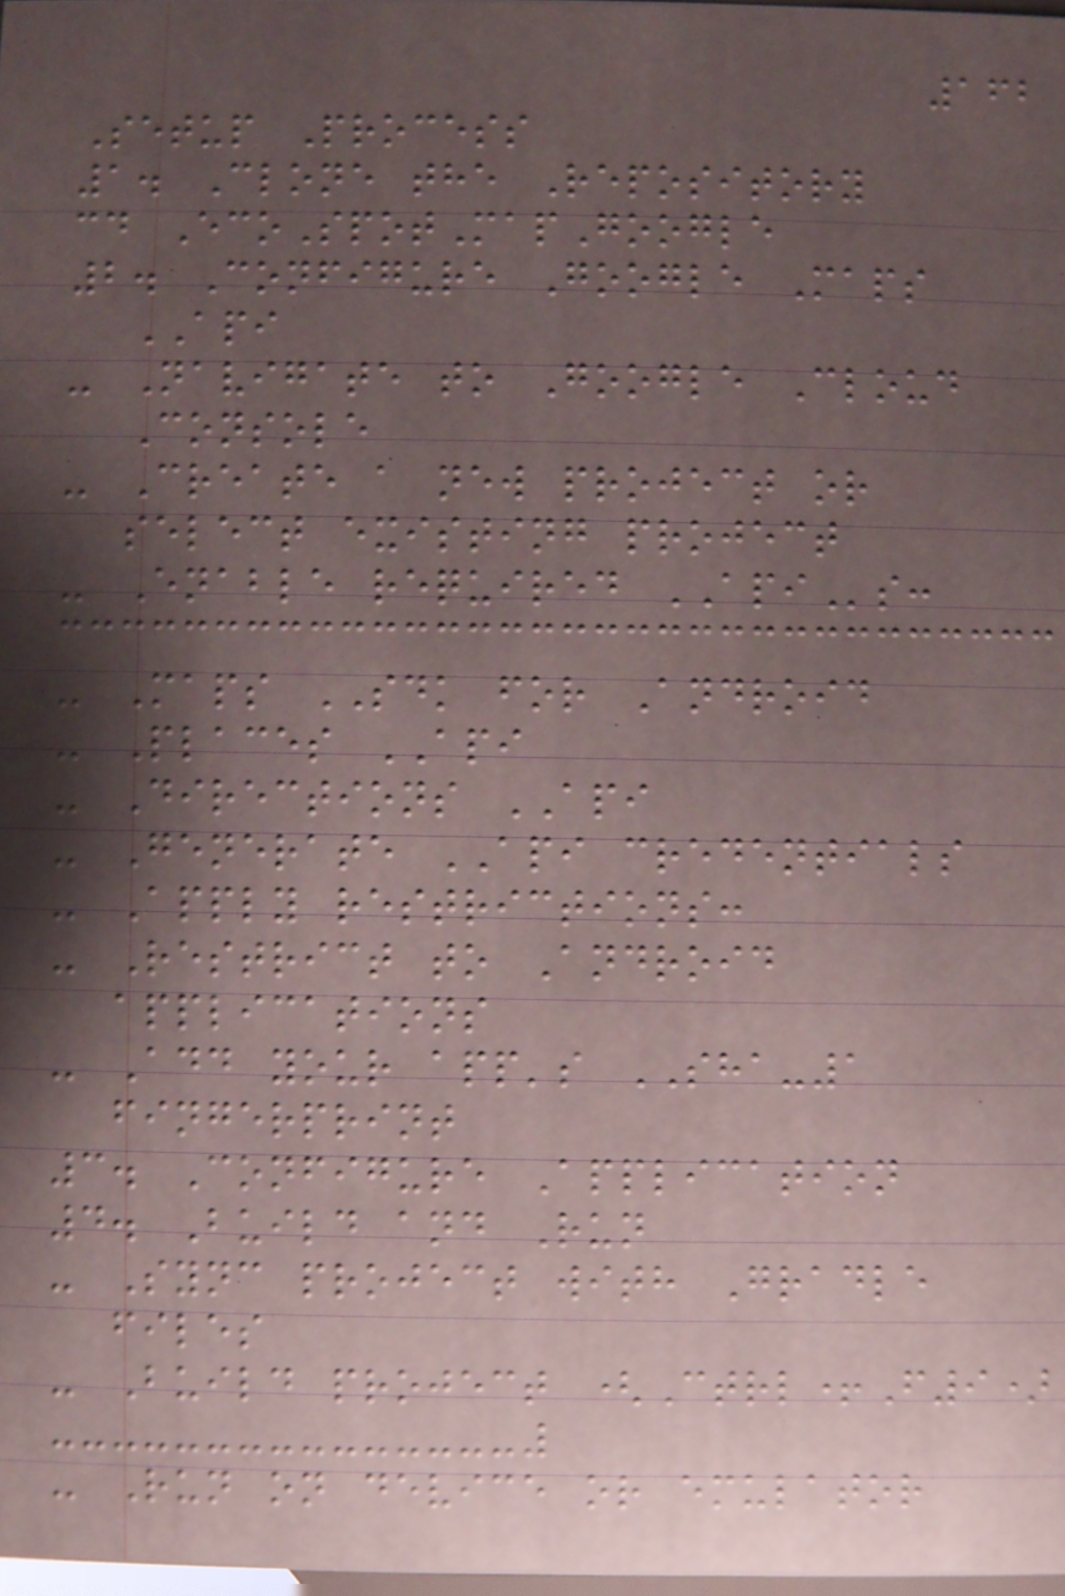162
Setup Process
1. Clone the Repository
cd EcoSpotMapGoogle
2. Configure Google Maps
API
- Navigate to Google Cloud
Console
- Create a new project or
select existing project
- Enable required APIs:
- Maps SDK for Android
- Places API
- Directions API
- Generate API credentials
- Apply restrictions:
- Restrict to Android
applications
- Add your app's SHA-1
fingerprint
3. Configure Application
4. Build and Run
- Sync project with Gradle
files
- Build project (Ctrl+F9)
- Run on device or emulator
